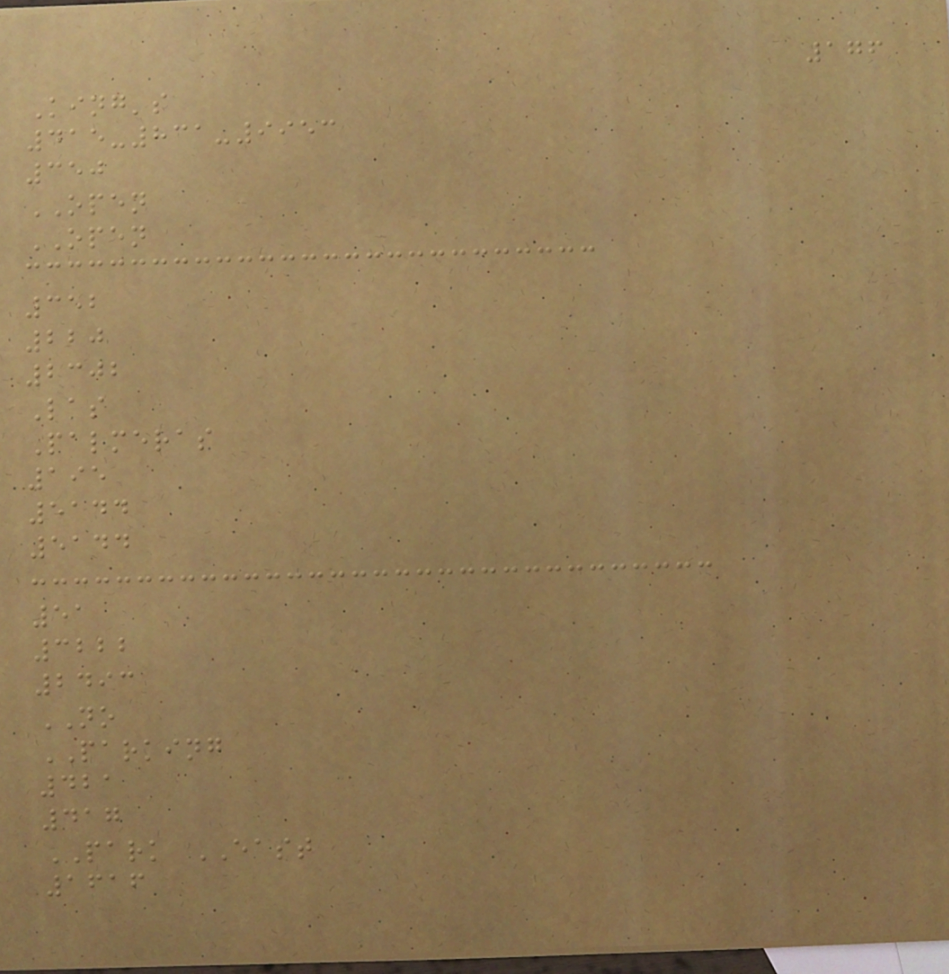176
King's
415-831-9953
350
OPEN
OPEN
352
220
2302
Las
Palmeras
195
5144
5144
51
3222
2493
NO
PARKING
421
417
PARK EAST
1616
